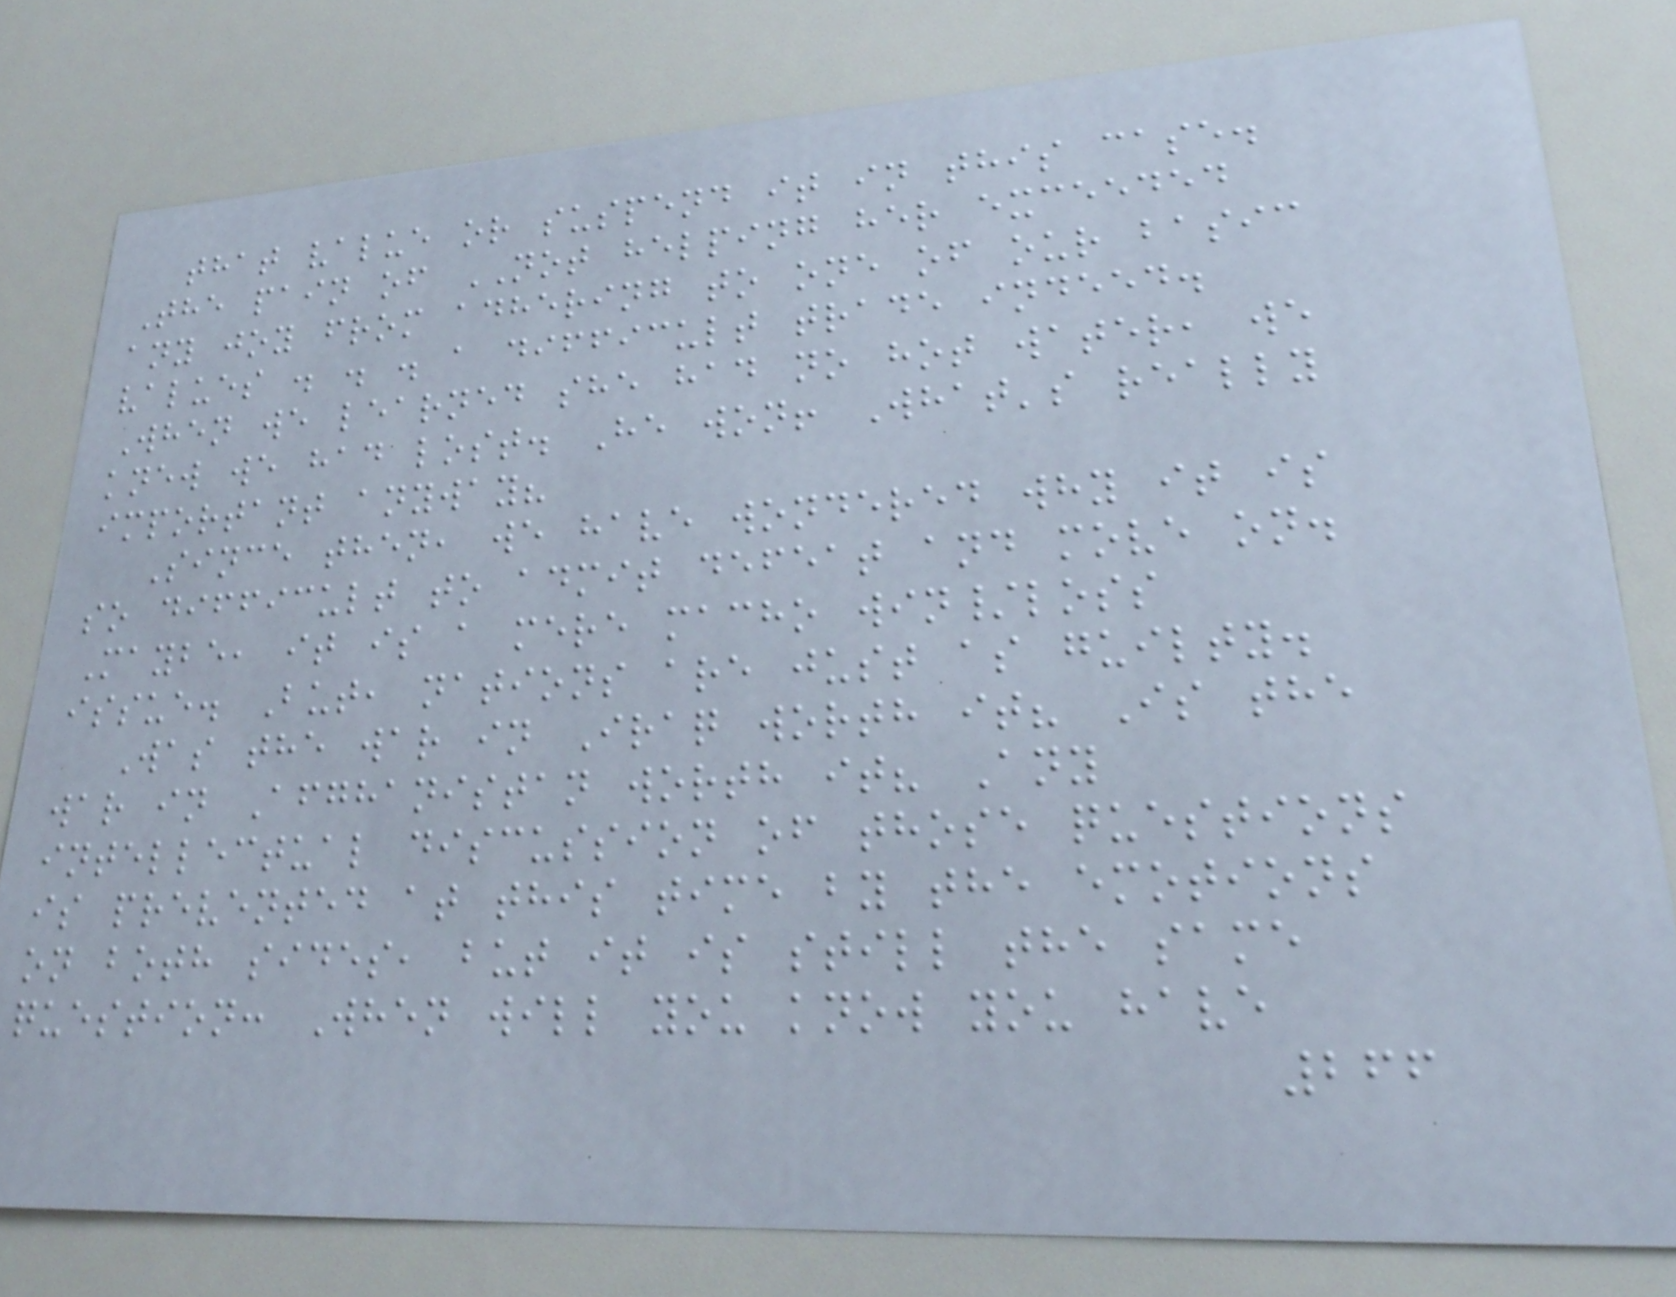that value or suspend it in this case.
The pain of NOT helping her exceeded
any joy from adhering to one of our basic
values . . . a difficult trade indeed.
When we learned she had no hot water, we
knew we had lost. He won! What's really
important anyway?
Since then, we have wondered why it is
so difficult to admit defeat and move on.
Maybe, it is a mere macho win/loss
issue. But, nations are just as guilty.
Was the war in Iraq worth it? Is the
war in Afghanistan worth it? Any
intellectual discussion of those questions
is prevented at this time by the emotions
on both sides, but it is still the same
question: When will you know you have
266
